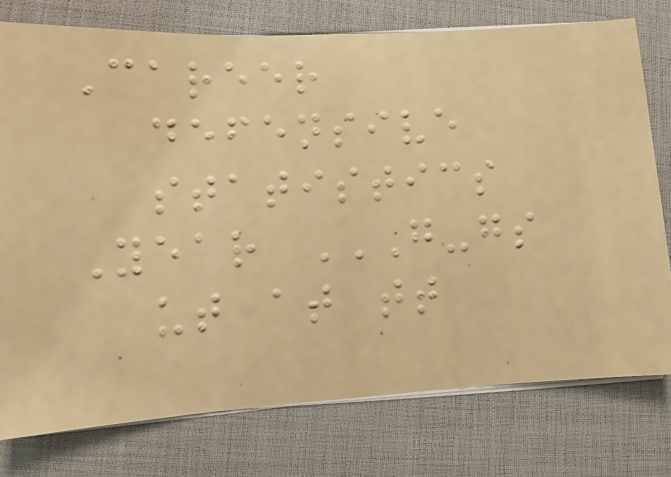Career
defensive
statistics
Year G-GS
UT AT TT
